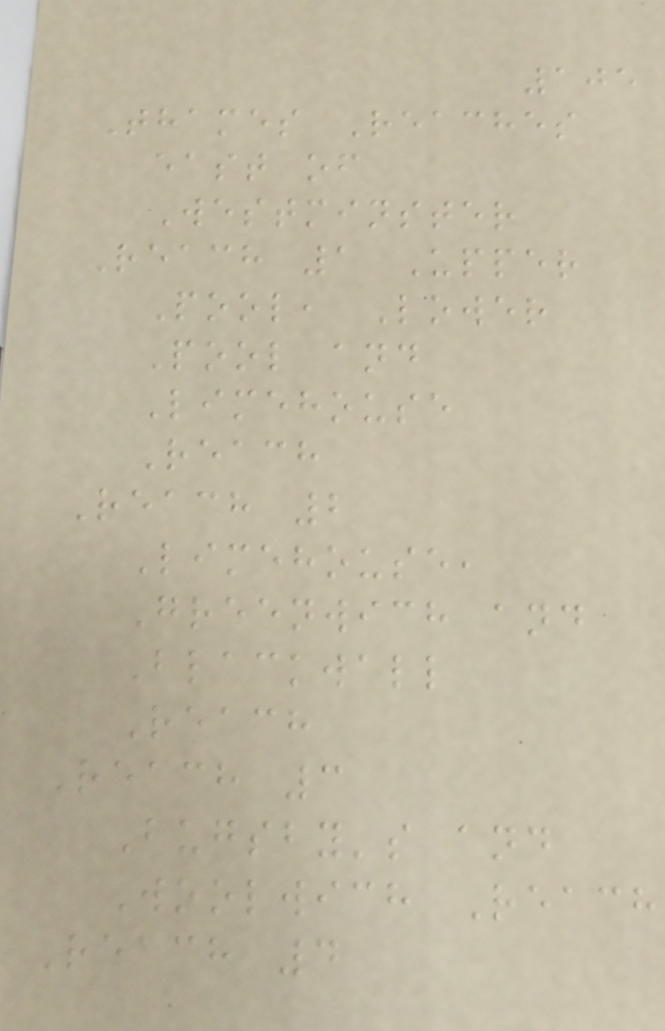105
Thames Reaches
east of
Westminster
Reach 1 Upper
Pool, Lower
Pool and
Limehouse
Reach
Reach 2
Limehouse,
Greenwich and
Blackwall
Reach
Reach 3
Bugsby's and
Woolwich Reach
Reach 4
